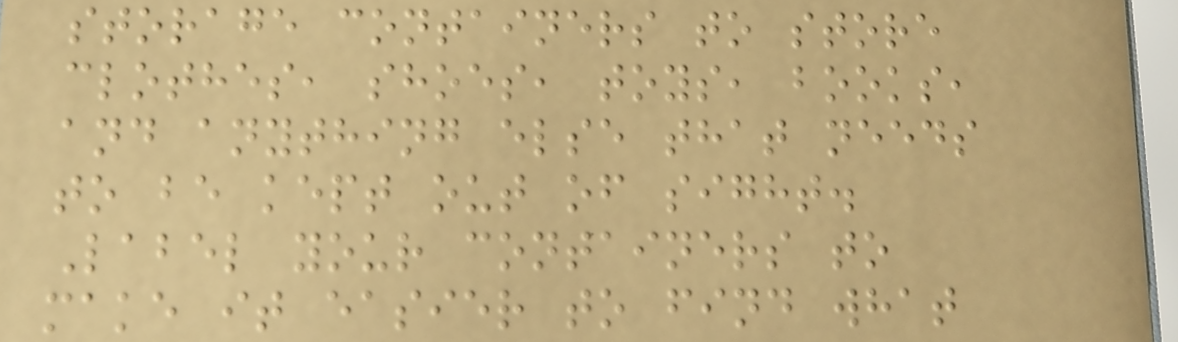storage containers to store
clothes, shoes, toys, books,
and anything else that needs
to be kept out of sight.
Label your containers to
make it easier to find what
